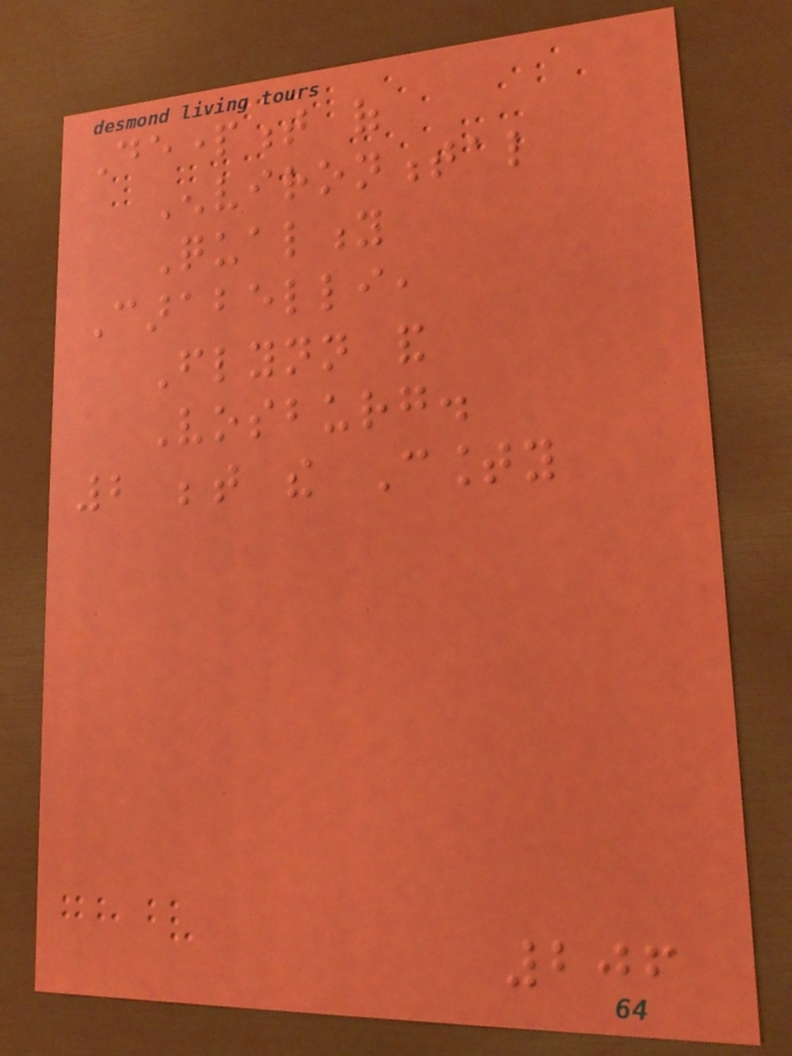Department of
Environmental
Quality
Carabelli,
Flynn and
Vosburg.
2 between the County
206
